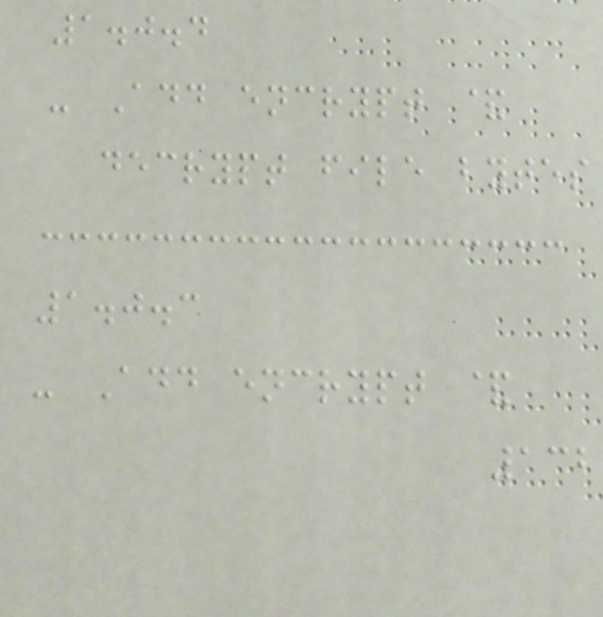1.0.4
- Add encrypt &
decrypt file bytes
1.0.3
- Add encrypt &
132
